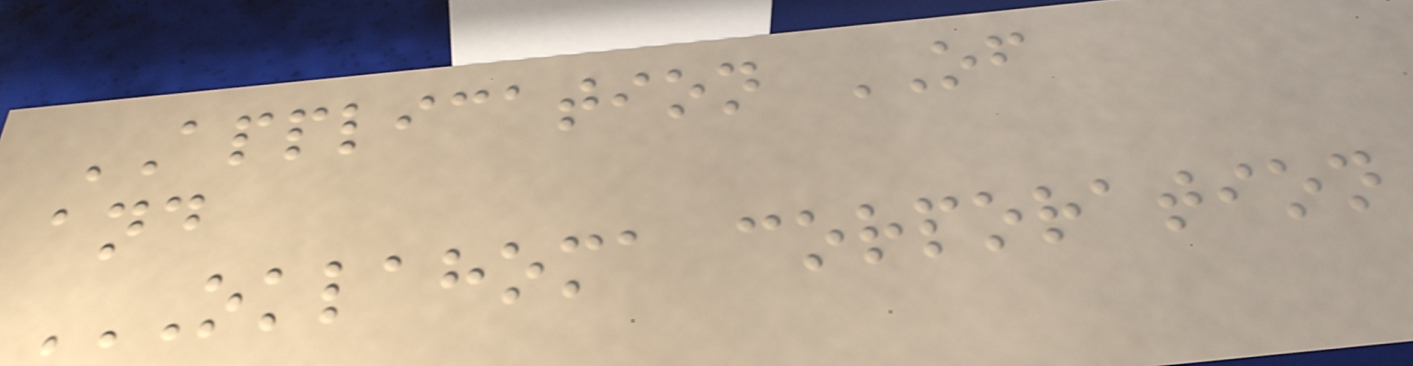APPLICATION OF
and
OKLAHOMA CORPORATION
